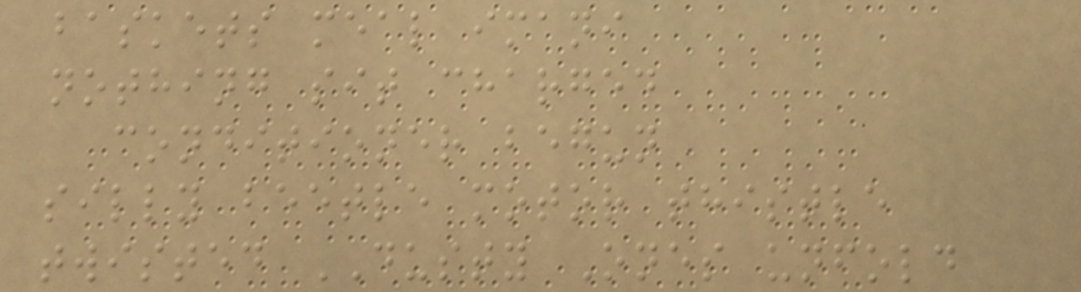baskets meal imani
nothing sit charged
conditioner begun
silly beetle motor thistle
twisted DUSTY Ones unfold
